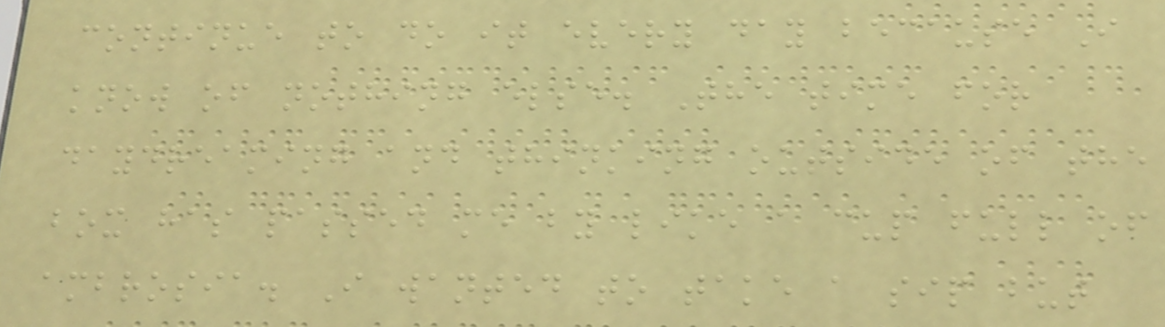continue to do it every day because I
know of nothing else. The time for
daydreaming and thinking outside of the
box has passed me by like a cup full of
ambrosia. I wanted to take a sip but
